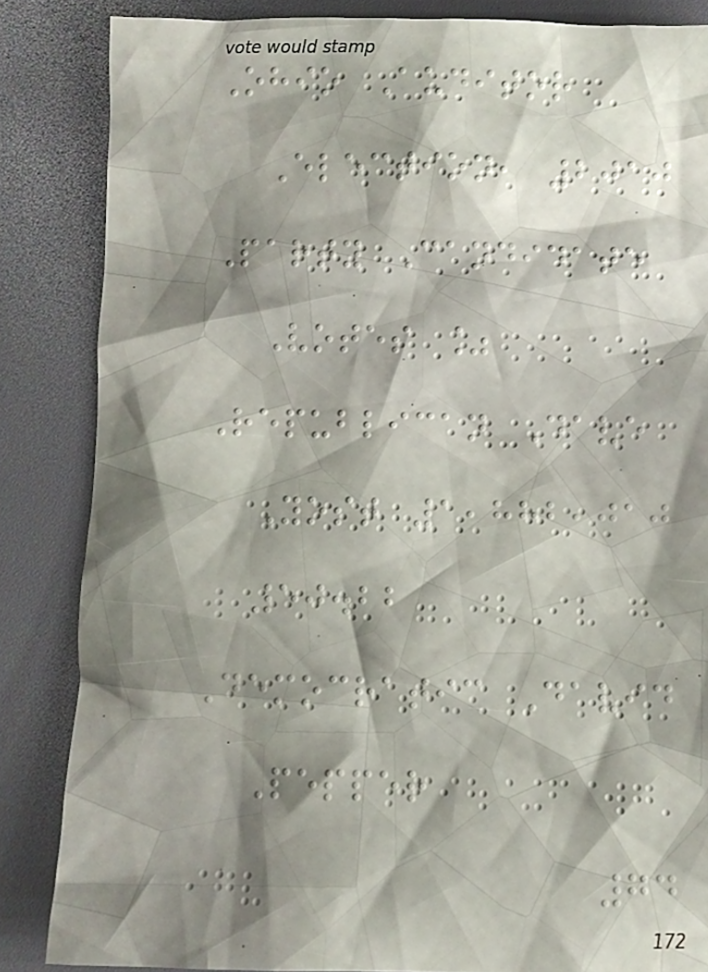Ohio Auditor
Election, 2010
Party Candidate
Votes %
Republican Dave
Yost 1,882,010
50.22
Democratic David
Pepper
74
